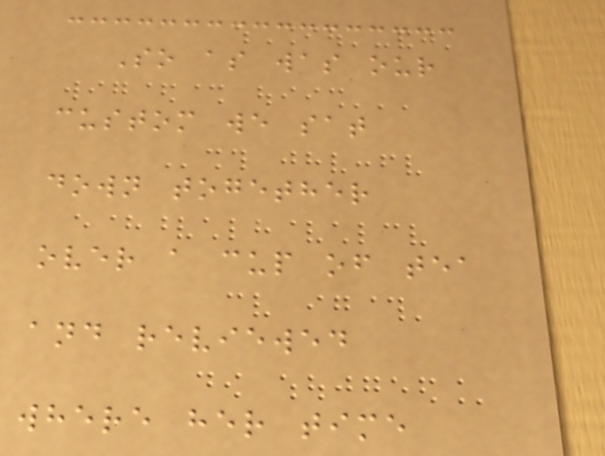So as was our
custom we sat
down together
over a cup of tea
and reviewed
where her time
